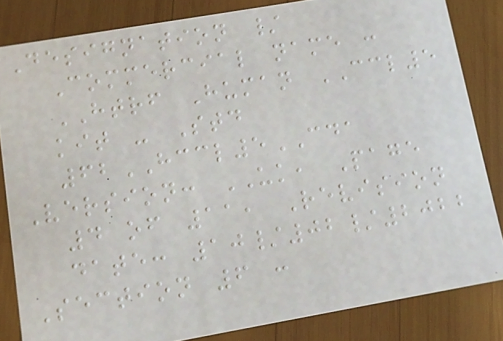Designation /
Commercial name :
HTRF Human CCL5
kit - Std
62HCCL5CDA
Version: UK, Page
4 of 11, Revision
date: 10/02/2022
Section 6 :
